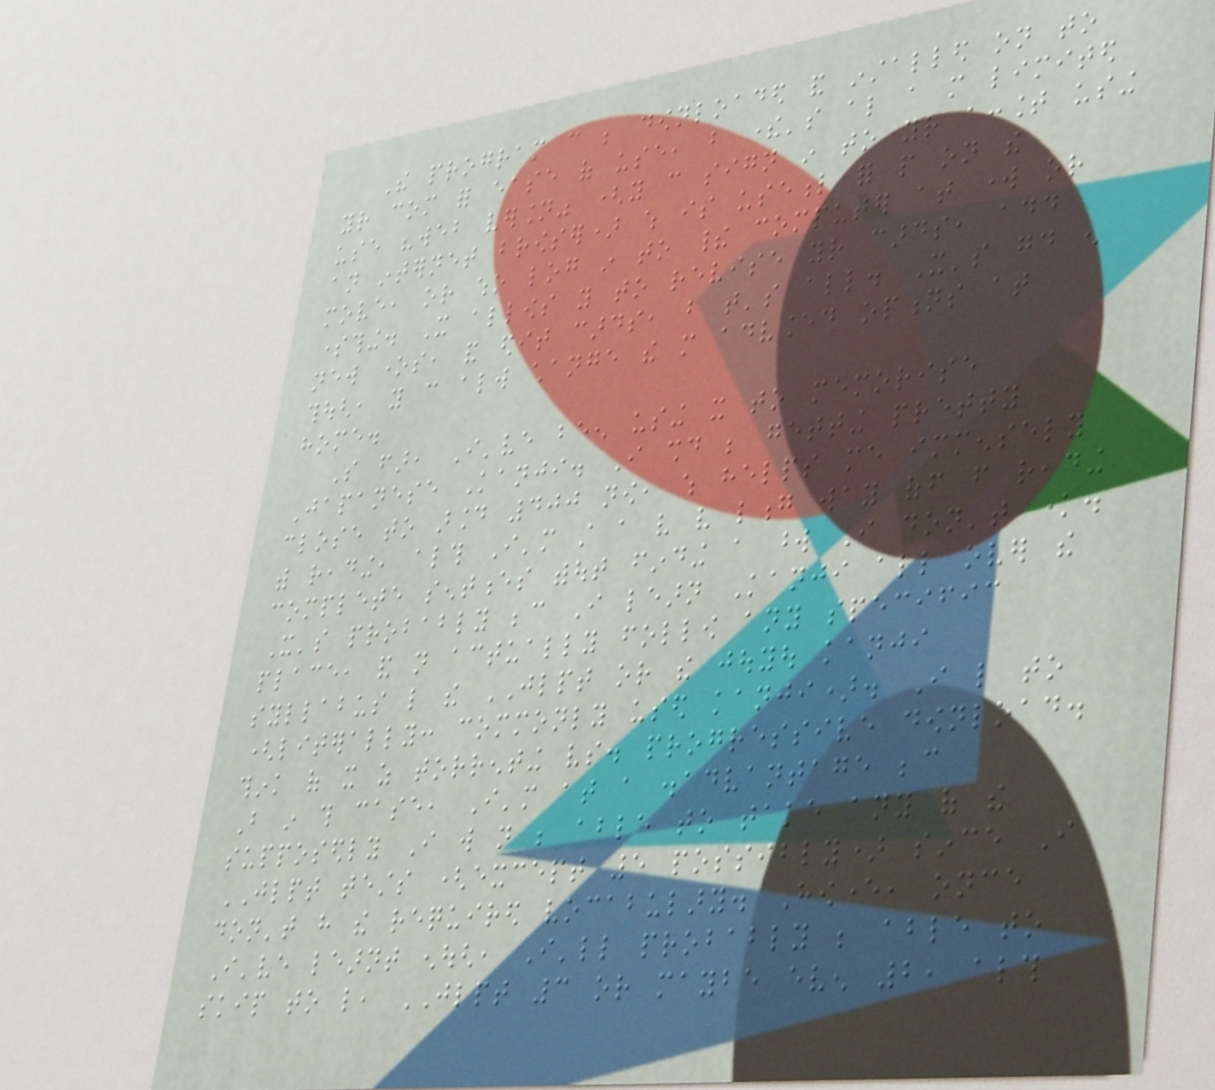The program can be downloaded and installed on to
your com for ease of use, but there's also a more limited
use "web version" (you can sign in to your account using
an internet browser) which is useful for people on the
move, or who log in to their computer at work or
something. It allows you to revise your cards, add
new ones, and edit cards, but that's all. It's good enough
though, you can always change the more advanced options at
home.
So far, I've been using it to memorise
Japanese Kanji. I should be getting pretty
close to around 400 now, which helps me immensely
with reading, although I'm still a very very long way off from reading
complete sentences without finding a word I don't know.
It's probably because I learn Kanji all over the
place, and not actually follow any specific
syllabus like the JLPT or the jouyou kanji
(literally: commonly used kanji). I like to
think of it as torrenting vs. progressive download.
But in this case, I'm at a disadvantage because
supposedly I will not be able to take any of the
JLPT tests (except 5 possibly) since I
don't have the required vocabulary. However, once
I've learnt enough, I'll probably be able to
skip to like, JLPT 3 or maybe even 2, although
